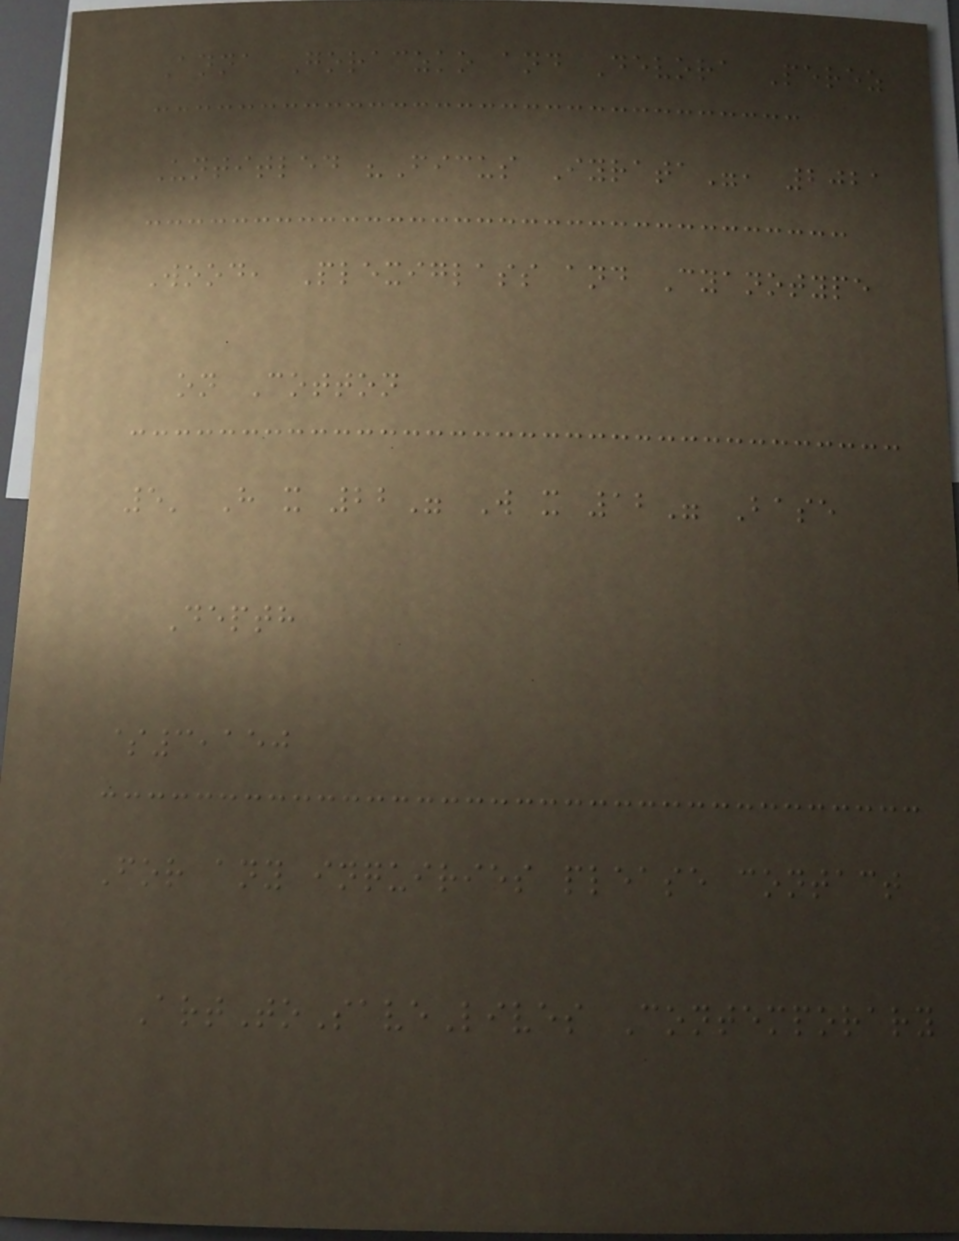Anna Goraczko and Devora Perez
Untitled "Ficus Iyrata", 2021
Wood, Plexiglass and Cyanotype
on Cotton
5' H x 22" W x 12" Base
Depth
$3,150
For any inquiries please contact
ArtToSaveLives Contemporary
